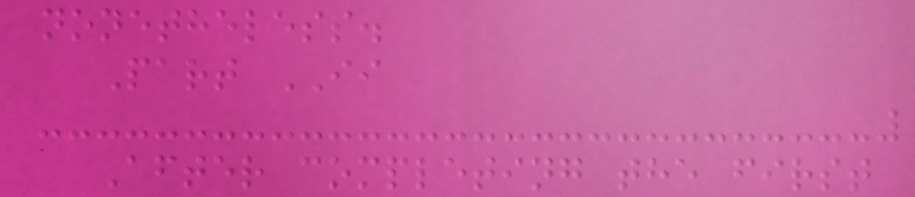nonetheless.
Part II
After completing the first
